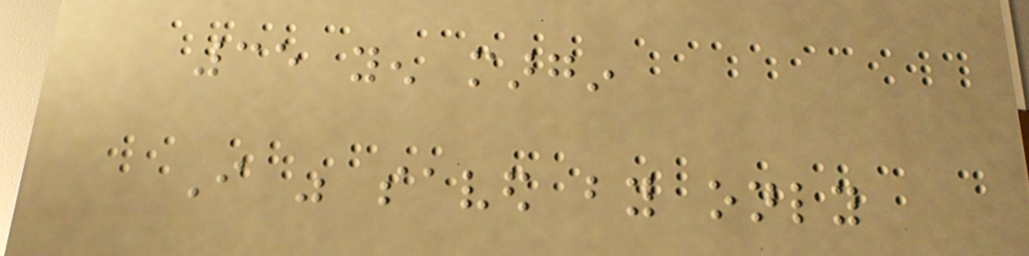35 yen margin
I was saved by only
